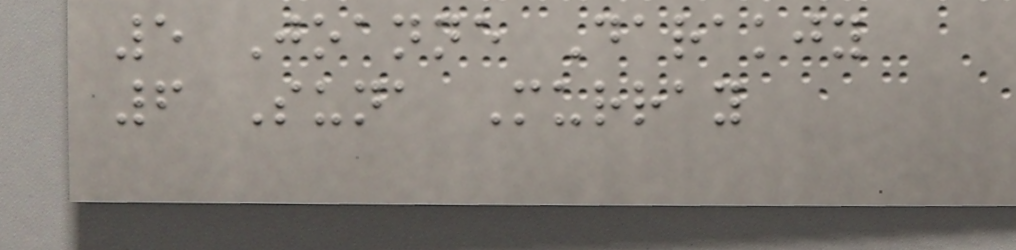5 Joanne Darakjy
6 Suna Murray
